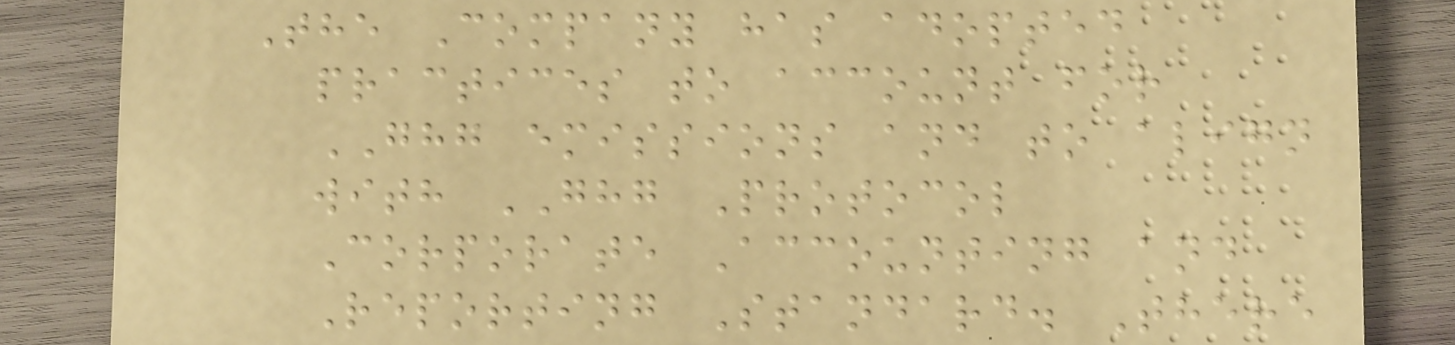The Company has adopted
practices to account for
GHG emissions and to align
with GHG Protocol
Corporate Accounting and
Reporting Standard. There
